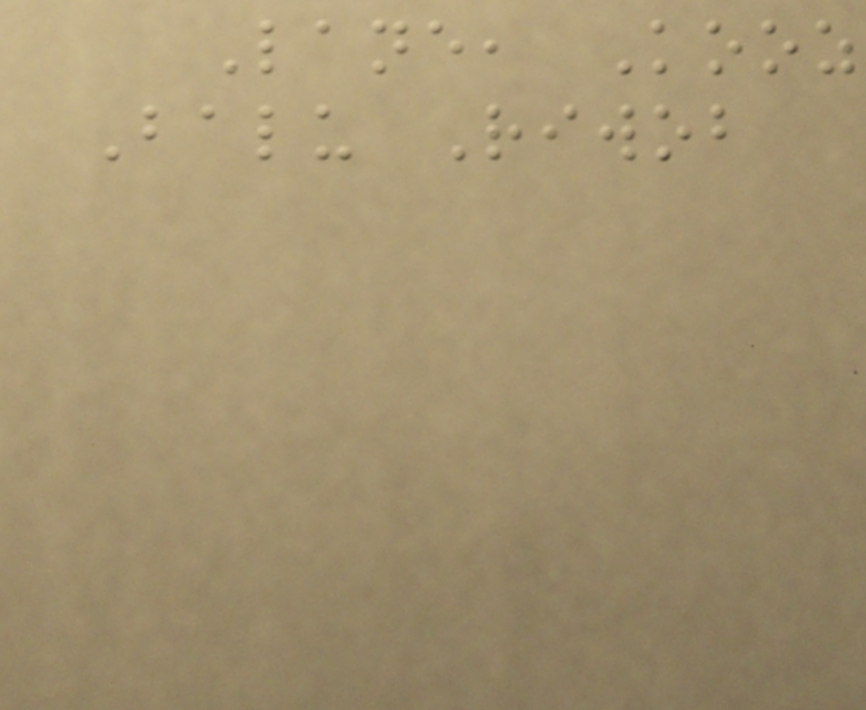Lane, Kooz
Balu Riwob
